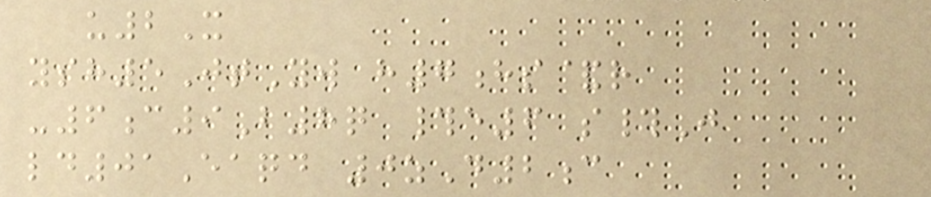u2X
ysh5JtYw h7hs&r
-6c9B8q #e6 s#J
ld01Eaqd 0zD2c
